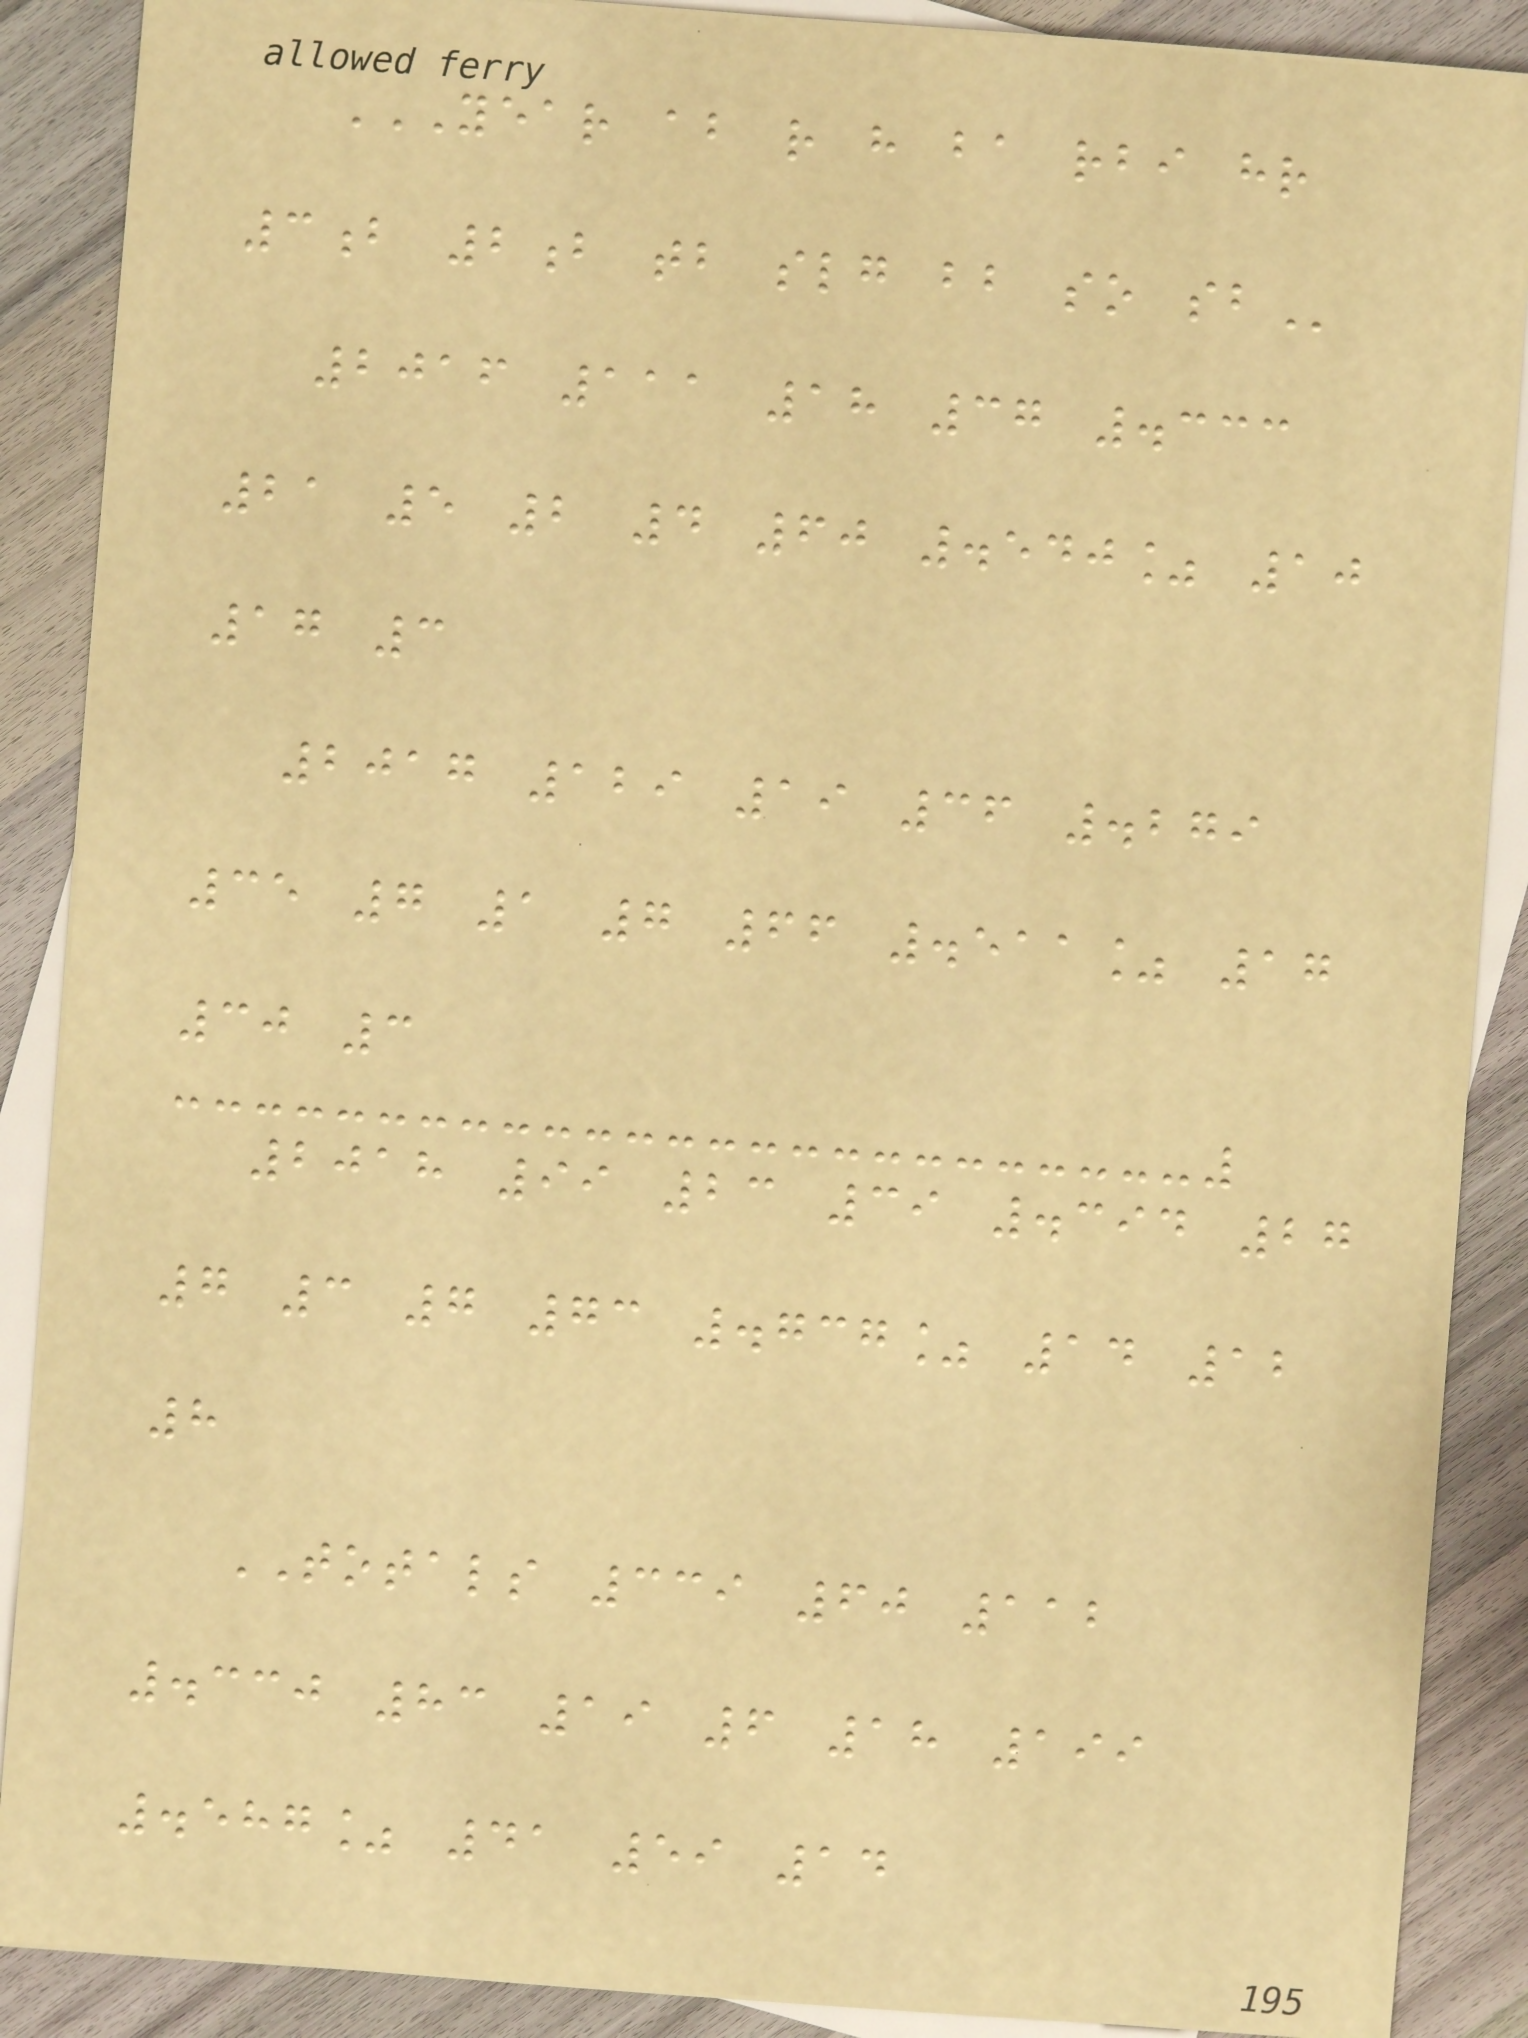YEAR AB R H BA RBI HR
3B 2B TB SLG BB SO SB
2016 111 18 37 .333
21 5 2 4 60 .540% 10
17 3
2017 129 19 36 .279
35 7 1 7 66 .511% 17
30 3
2018 99 23 39 .394 27
7 3 7 73 .737% 14 12
8
TOTALS 339 60 112
.330 83 19 6 18 199
.587% 41 59 14
